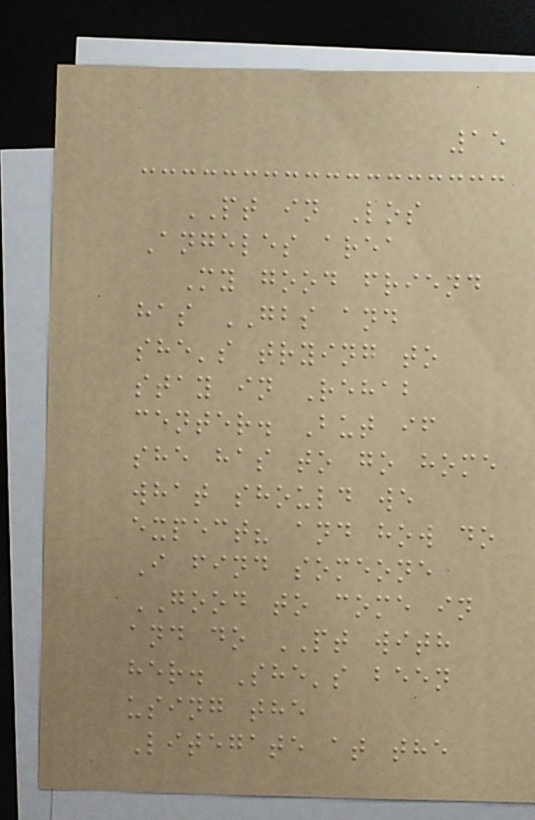15
PT in Los
Angeles area
My good friend
has GBS and
she's trying to
stay in Rehab
center. But if
she has to go home
what should we
expect? and how do
I find someone
GOOD to come in
and do PT with
her. She's been
using the
Litegate at the
